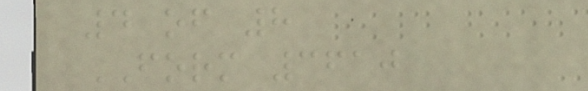4 of 8
FORM 3610
